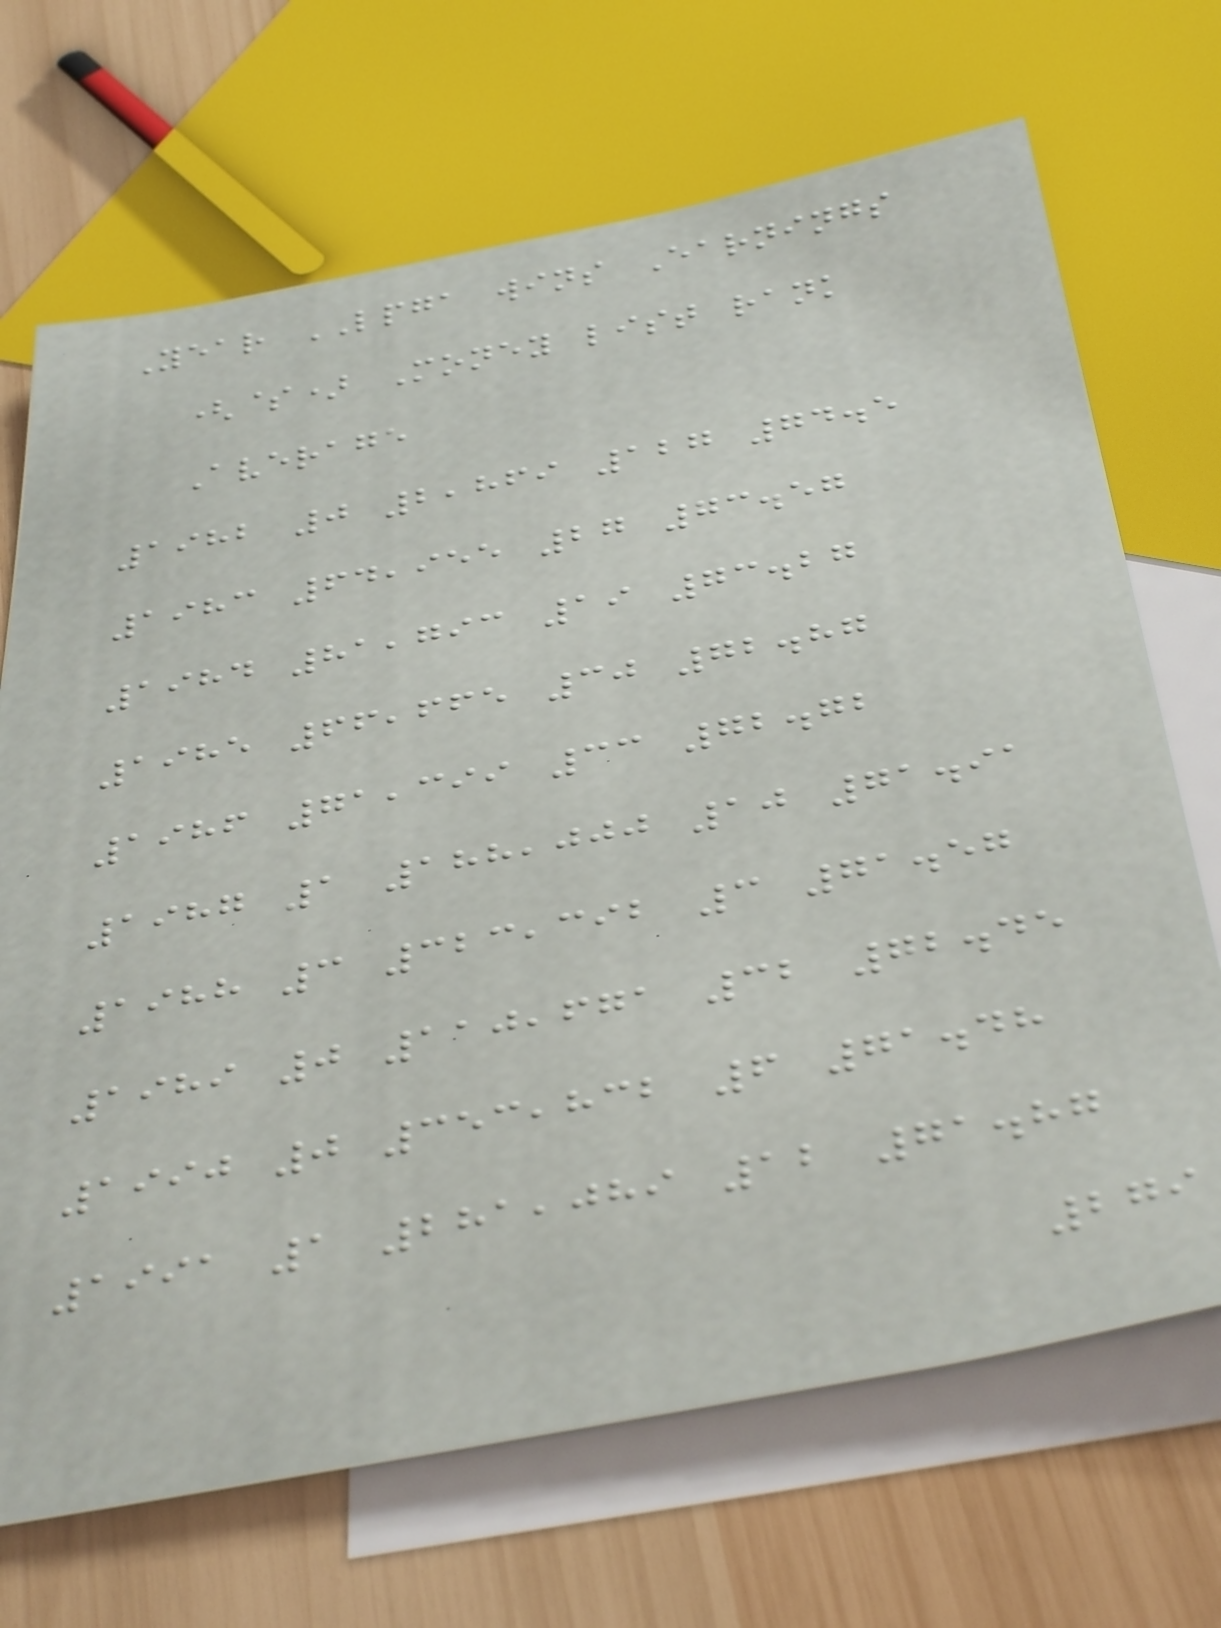Year LPGA wins Earnings
($) Money list rank
Average
1982 0 2,869 127 74.5
1983 64,955 27 73.57
1984 81,793 19 73.27
1985 66,665 30 72.87
1986 71,399 33 72.72
1987 1 188,000 10 71.91
1988 3 323,392 3 71.57
1989 0 110,671 32 72.45
1990 0 353,832 6 71.48
1991 1 281,089 12 71.87
279
